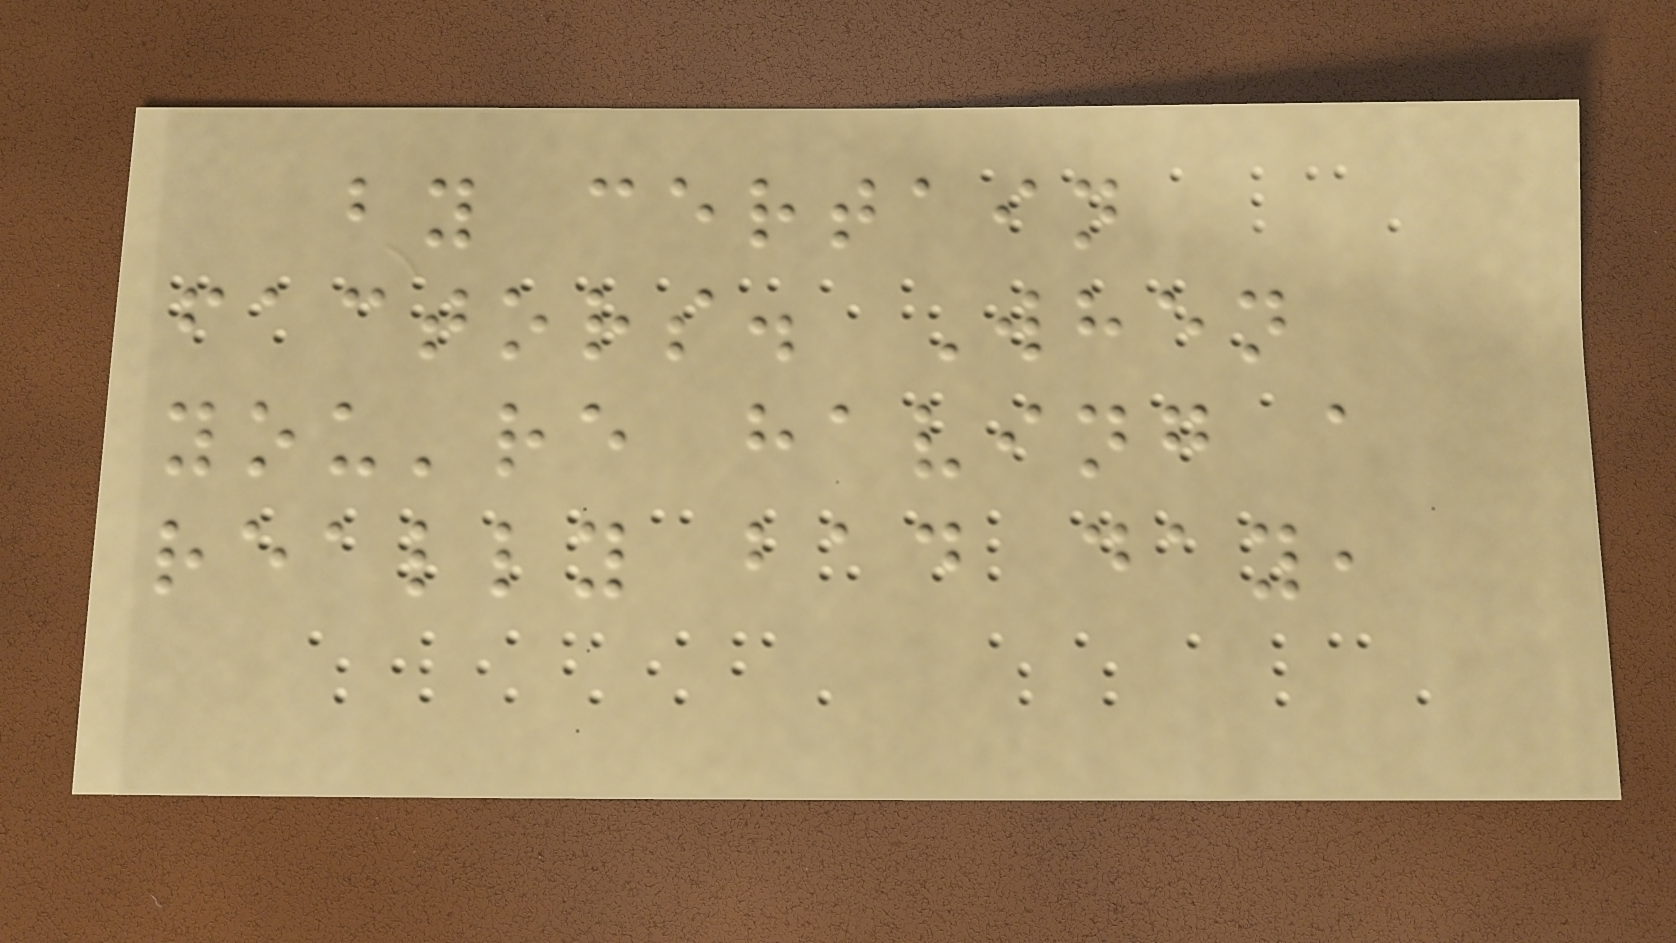by certain
factors. When
you're having a
really bad day,
